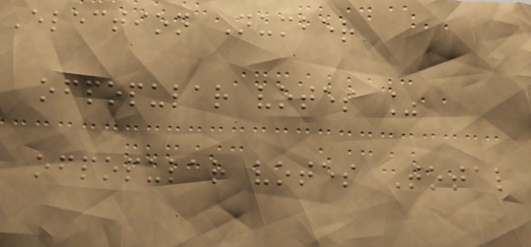Election Number
ofpopular votes %
ofpopular votes Total
